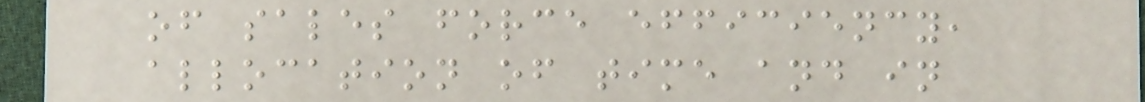of sales force efficiency,
allocation of time and in
